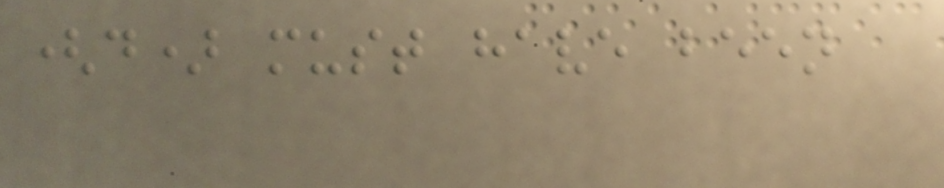(d) must have been
